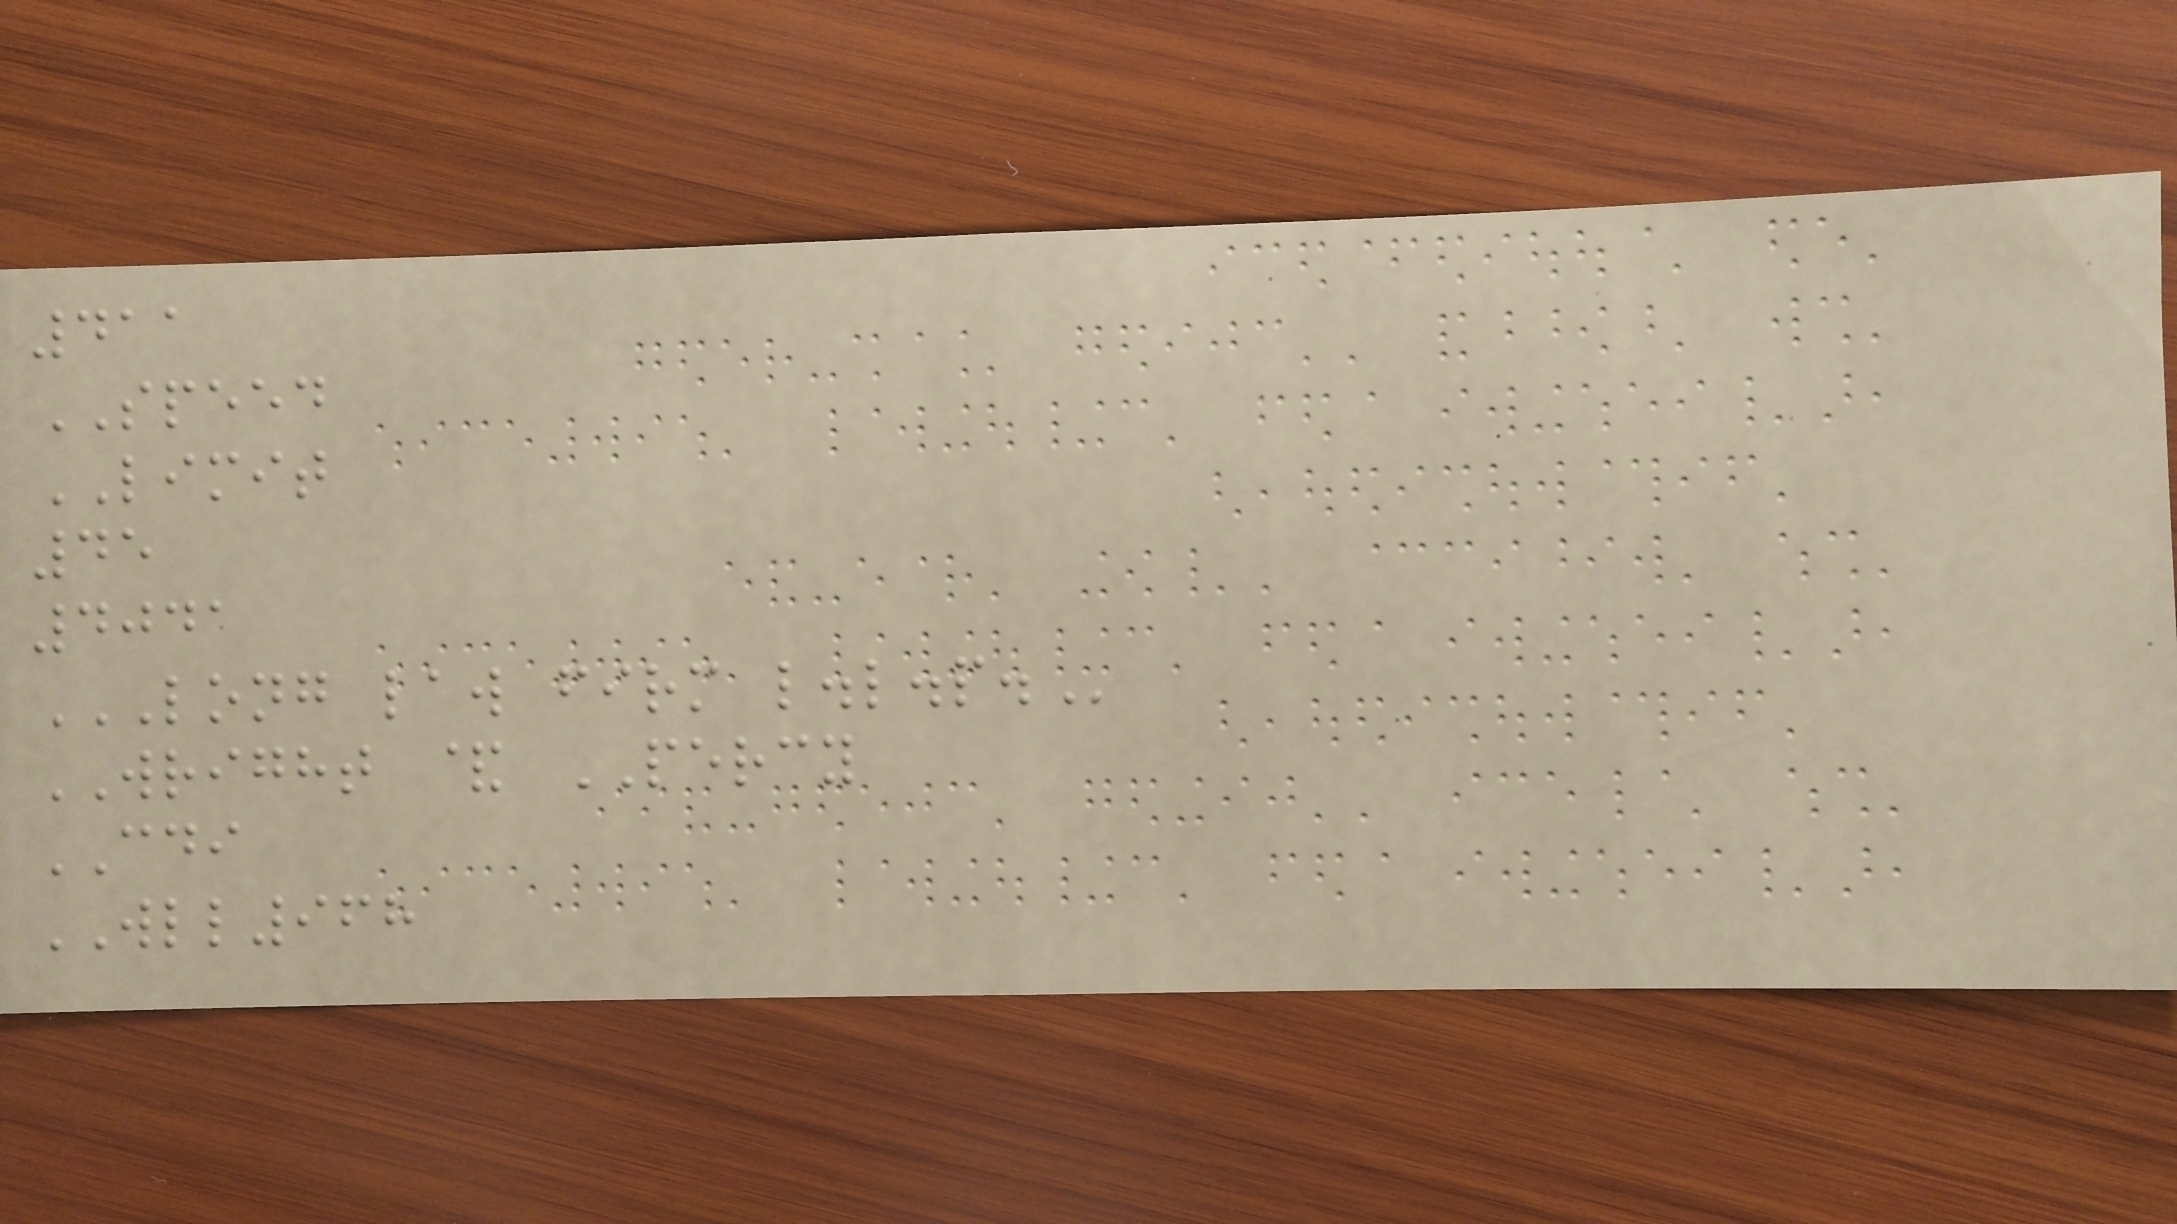411
SPEED
LIMIT
45
4041
LONG LAW FIRM L.L.P.
WRIGHT & PERCY
CDI
WLL968
